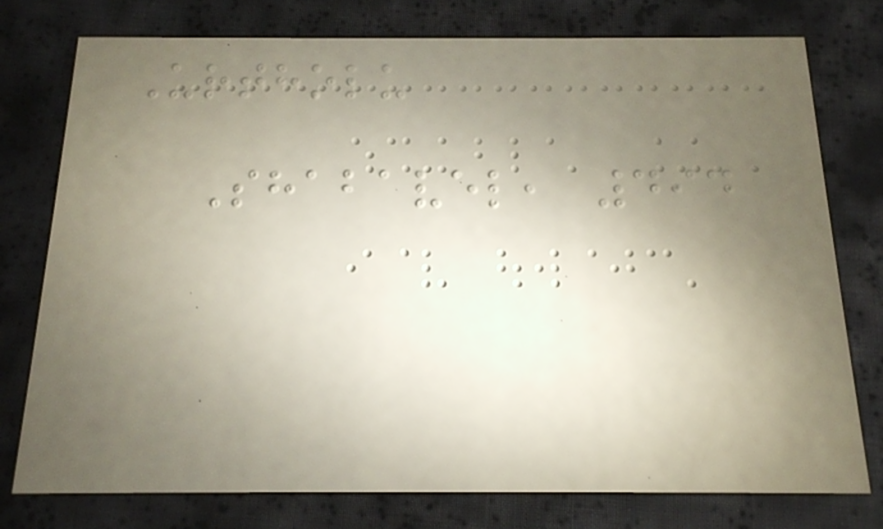Urtholu
Shabavel, 494
